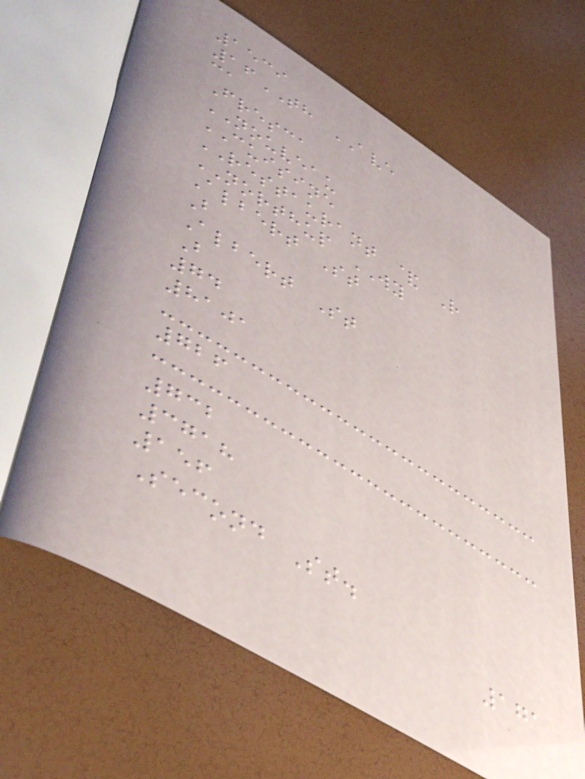1539
16TH AVE
ca
Fresca
NOUVEAU
CUISINE
RESTAURANT & R
NORTHUP WY
Albert St
B
Albert St
B
74
8101
726
732
3718
156
Second St.
171
